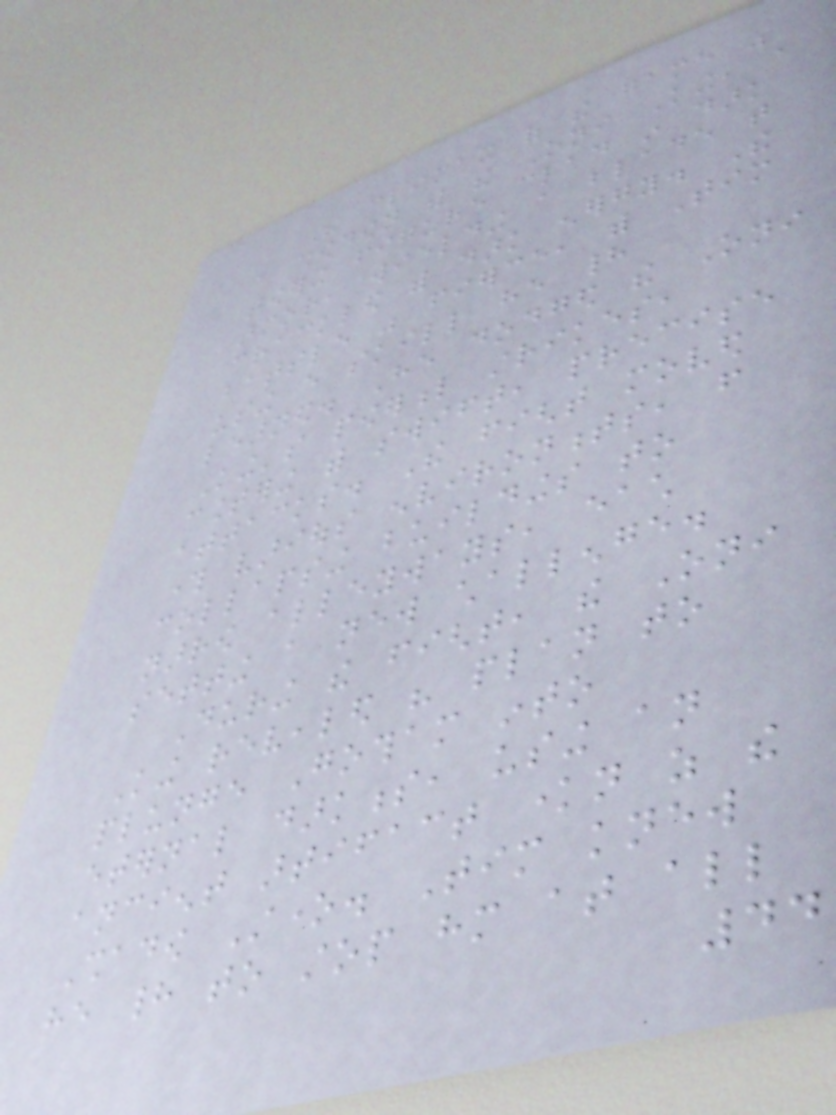The climax of the game was
a showdown with the Oni King, a
towering figure clad in dark
armor, wielding a blade that
crackled with dark energy. The
battle was fierce, with Tim
using every skill he had
learned. He dodged the Oni
King's powerful strikes,
countering with swift, precise
attacks. The fight moved
through various environments, from
collapsing buildings to
narrow alleyways, each
setting a new challenge.
During the fight, the Oni
King revealed his plan to
plunge Gotham into
eternal darkness, using an
ancient artifact known as the
Shadow Stone. Tim knew
he had to stop him at all
44
